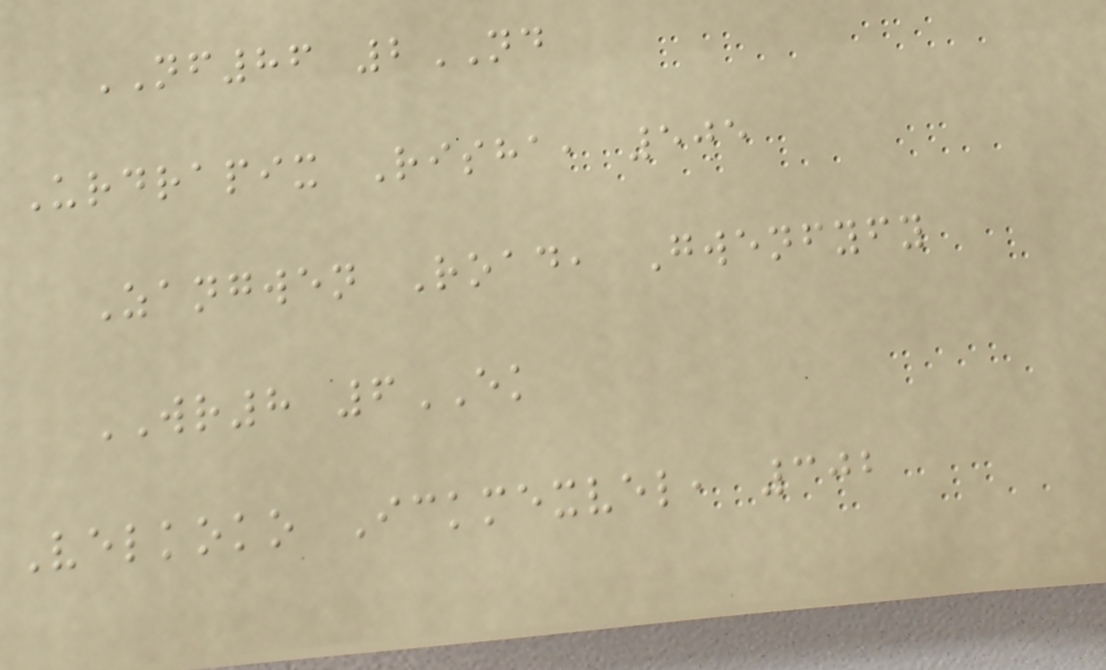NF86 2ND
Urdrapix Risha, 505
Zangwen Road, Gwenfyfy
WR8 6EK
Velkoko Ickmexvel, 302
